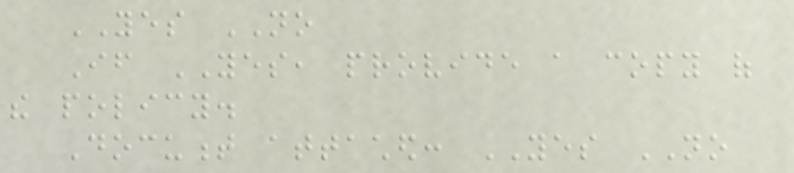YES NO
If YES, provide a copy of
the policy.
Document attached: YES NO
